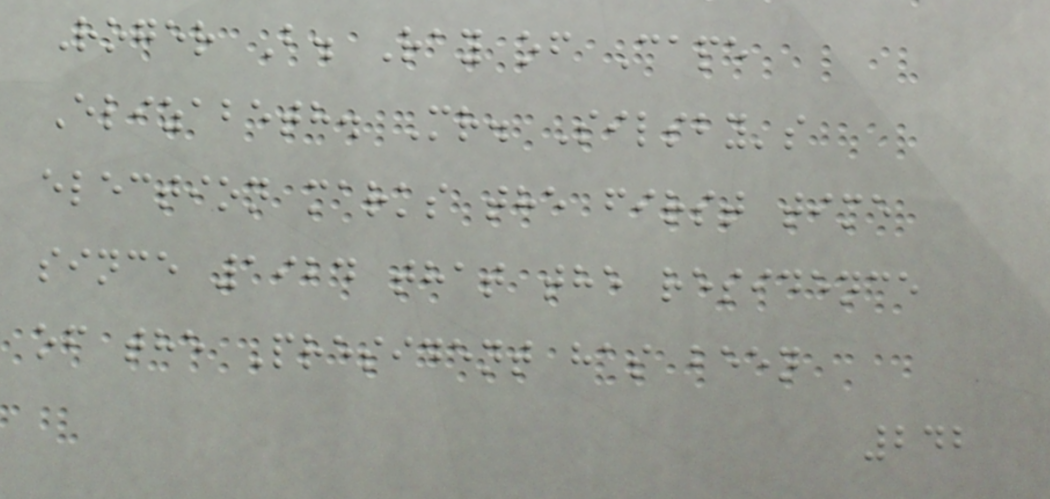Roger B. Ray of Cape
Elizabeth. Mr. Silsby's
election marks the first time
since 1924 that the residence
of the President has been
242
